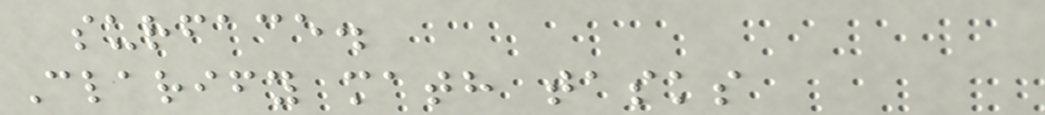surface.
Clarify math tasks
